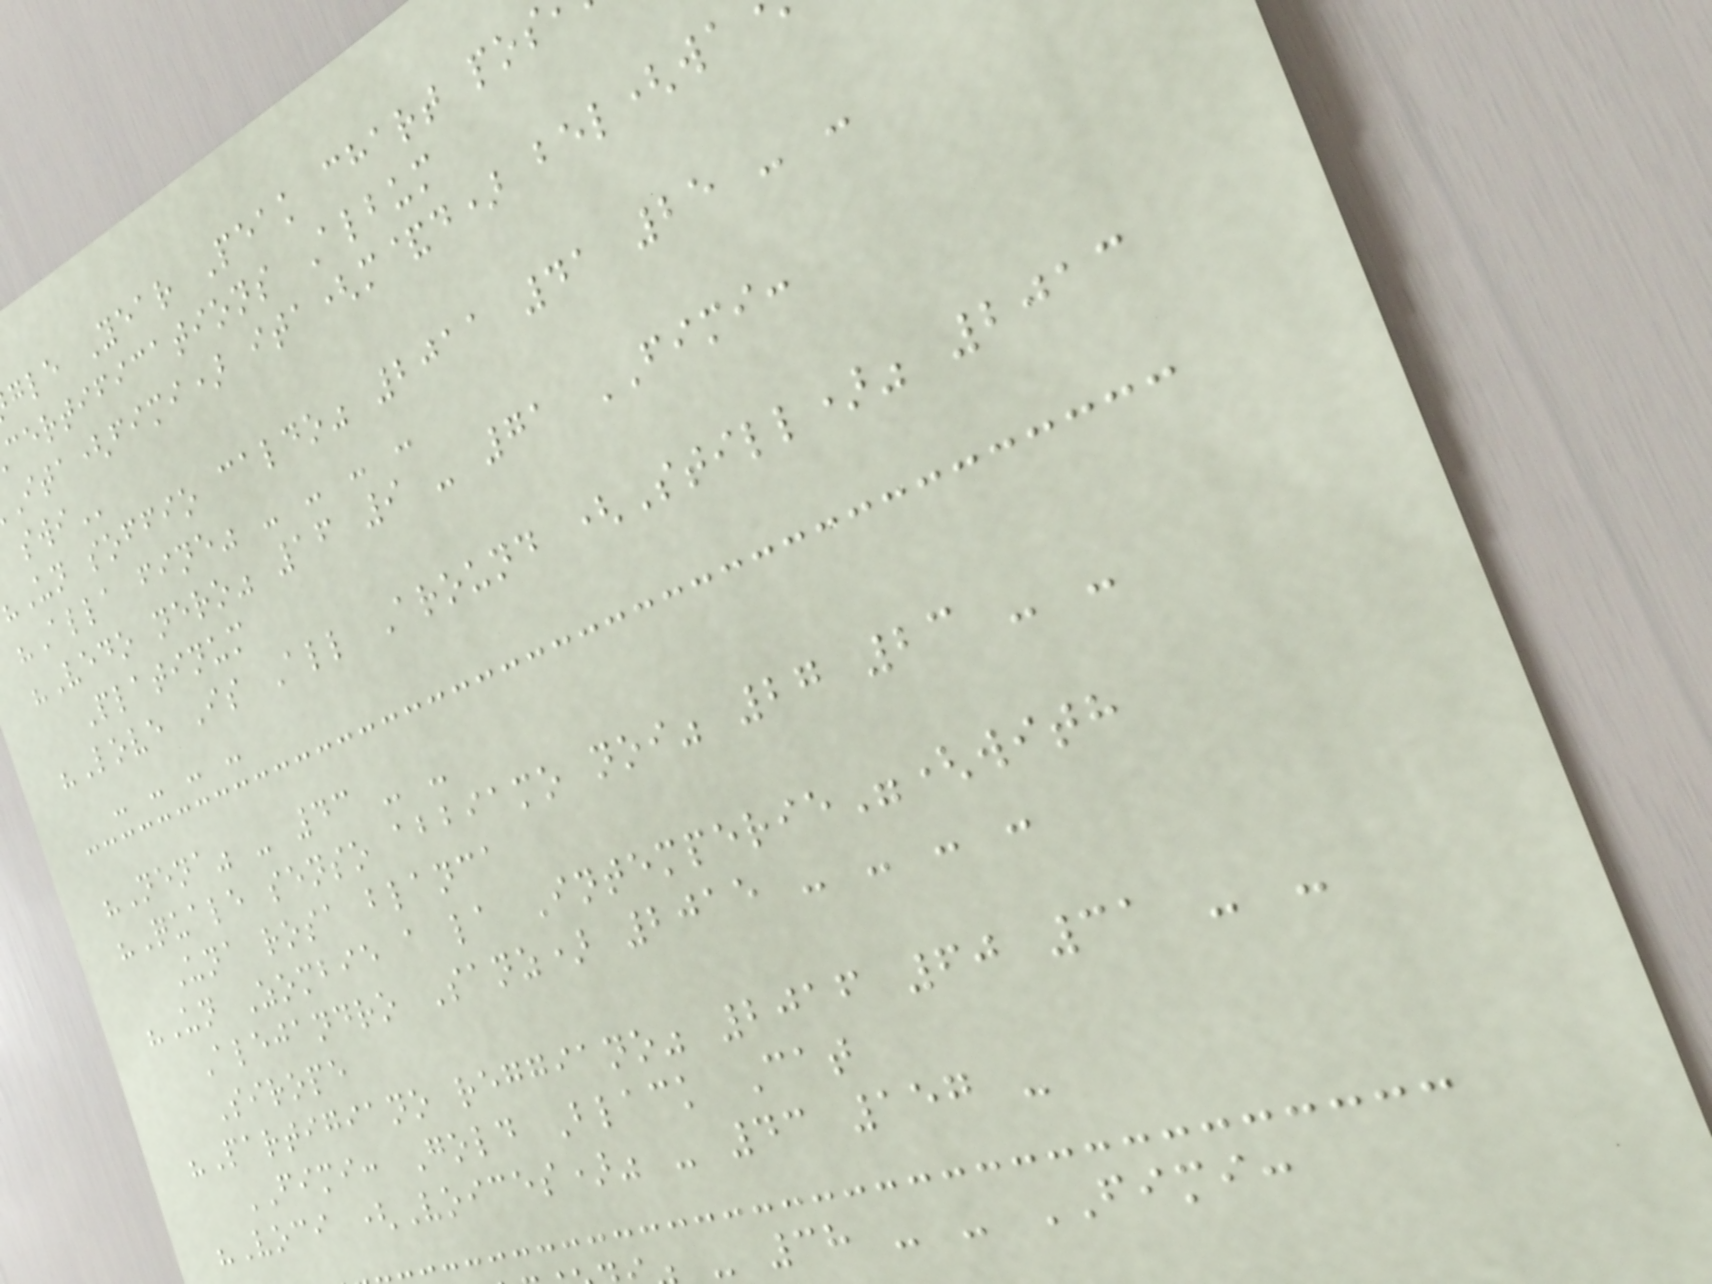gle Year Peak chart pos
certifications Album
ita(fimi) ita(m&d)
Un soffio caldo" 2011 41 25 - -
"Alla fine" - - - -
"Vedo nero" 16 9 - 71 FIMI:
Platinum
"Love Is All Around (Still)" 2013
- - - -
"Nena" - 43 - -
"Quale senso abbiamo noi" 27 23 - -
Una rosa blanca
"Un Zombie a la Intemperie"(with
Alejandro Sanz) 2015 - - - -
Sirope
"Partigiano reggiano" 2016 60 31 - -
FIMI: Gold Black Cat
"Voci (Voices)" - 43 157 -
- 38 - - FIMI:
